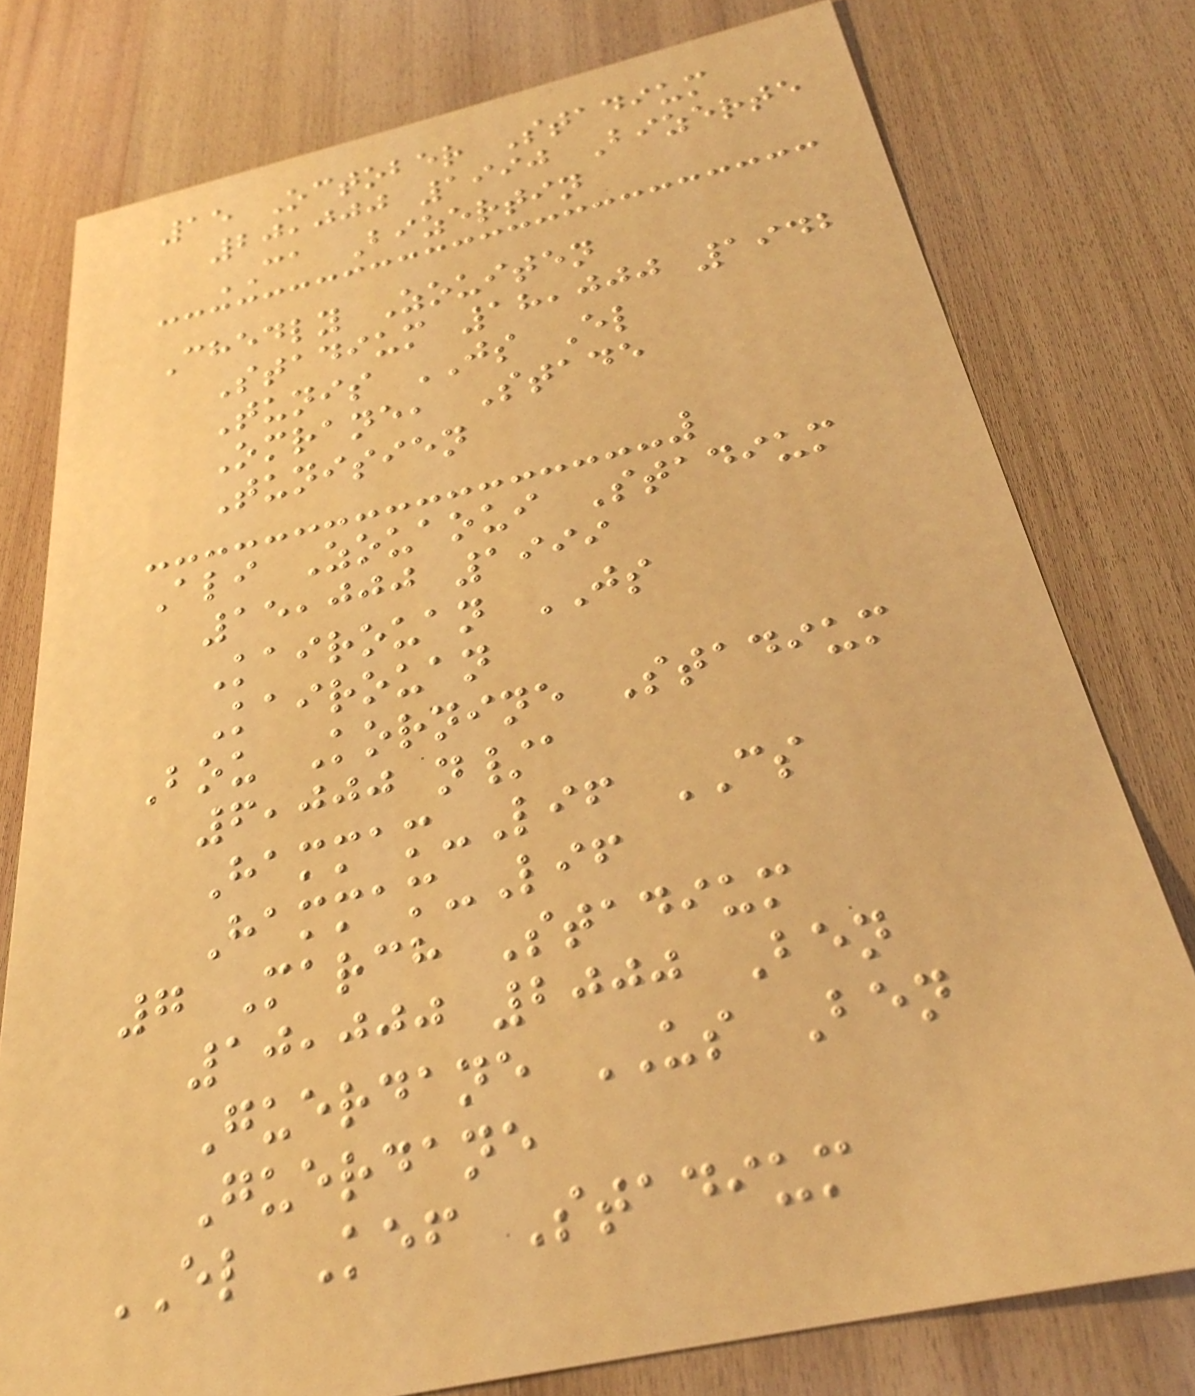15 October Stadium
20,000 1990 Bizerte
CA Bizertin
Chedly Zouiten
Stadium 18,000 1942
Tunis JS El
Omrane, Stade
Tunisien
Ali Zouaoui Stadium
15,000 1999
Kairouan JS
Kairouan
Bou Kornine Stadium
6,000 n/a
Hammam-Lif CS
Hammam-Lif
7 March Stadium
10,000 2000 Ben
Guerdane US Ben
Guerdane
EL Kef Stadium
